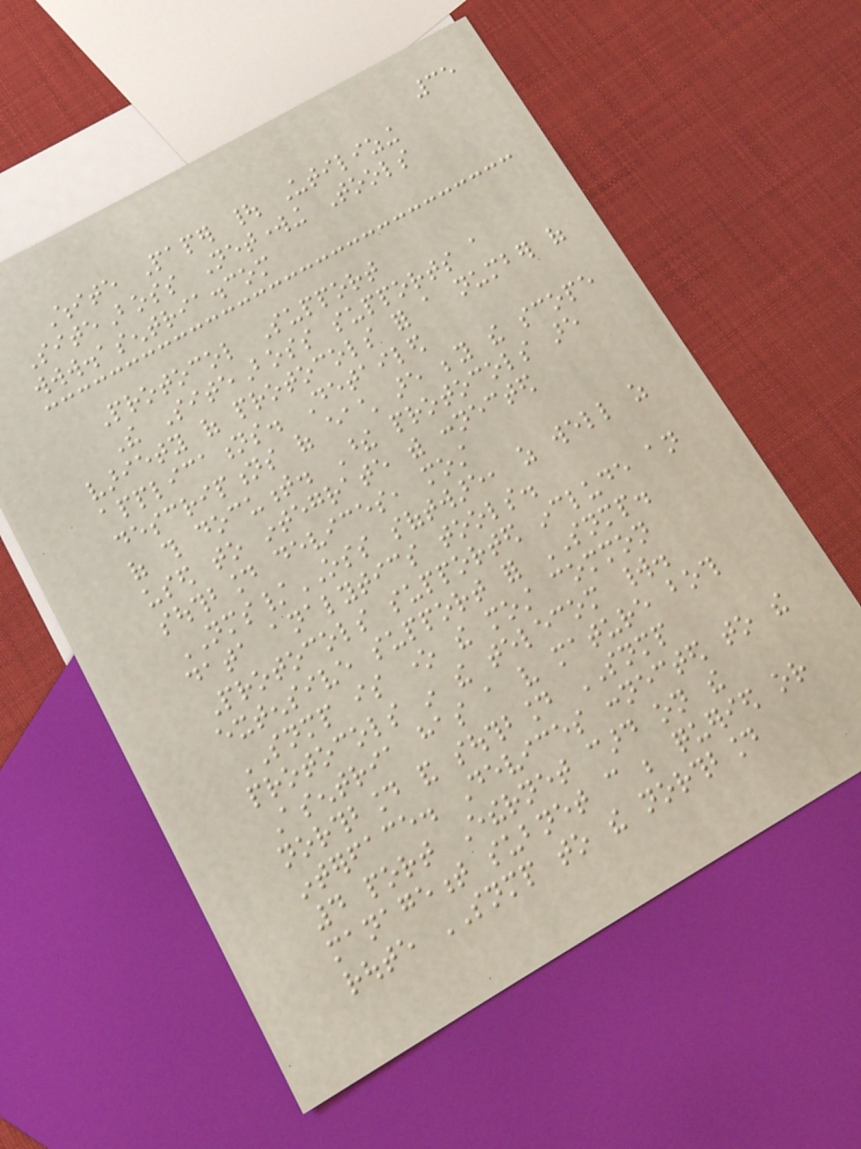35
White Paper | Utilizing
SiteBoss Networking Tools
www.asentria.com
Protocol Support
The SiteBoss supports a
variety of protocols for a number of
applications. Detailed
descriptions of each are beyond the scope
of this document. These protocols are
used to integrate with connected
southbound devices, most
NMS/OSS software, as well as
data analytics tools.
Protocols supported include an
extensive support for SNMP.
SNMP is one the most common
protocols in the telecom world.
Asentria has a very mature both
northbound and southbound SNMP
interface. Devices connected to the
4 port Ethernet card on the
management subnet can be queried or
route SNMP to the northbound
